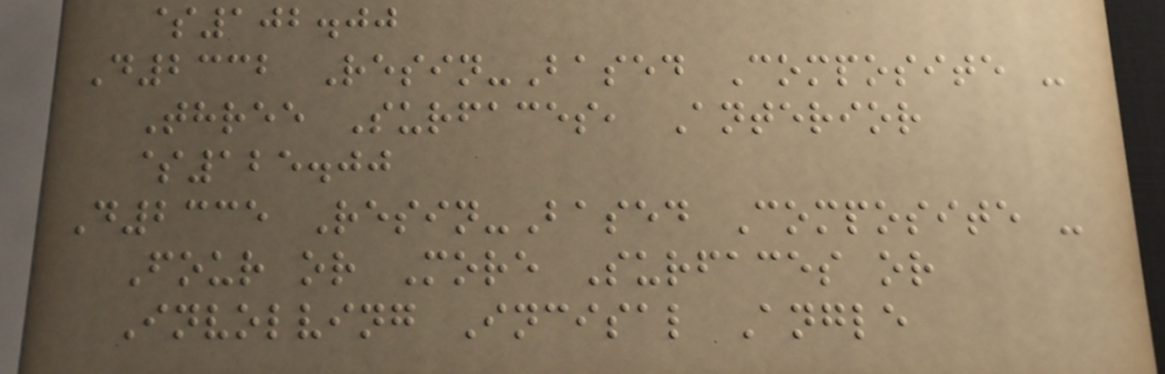$102.00
D2332 Resin-Based Composite -
Three Surfaces, Anterior
$125.00
D2335 Resin-Based Composite -
Four or More Surfaces or
Involving Incisal Angle
